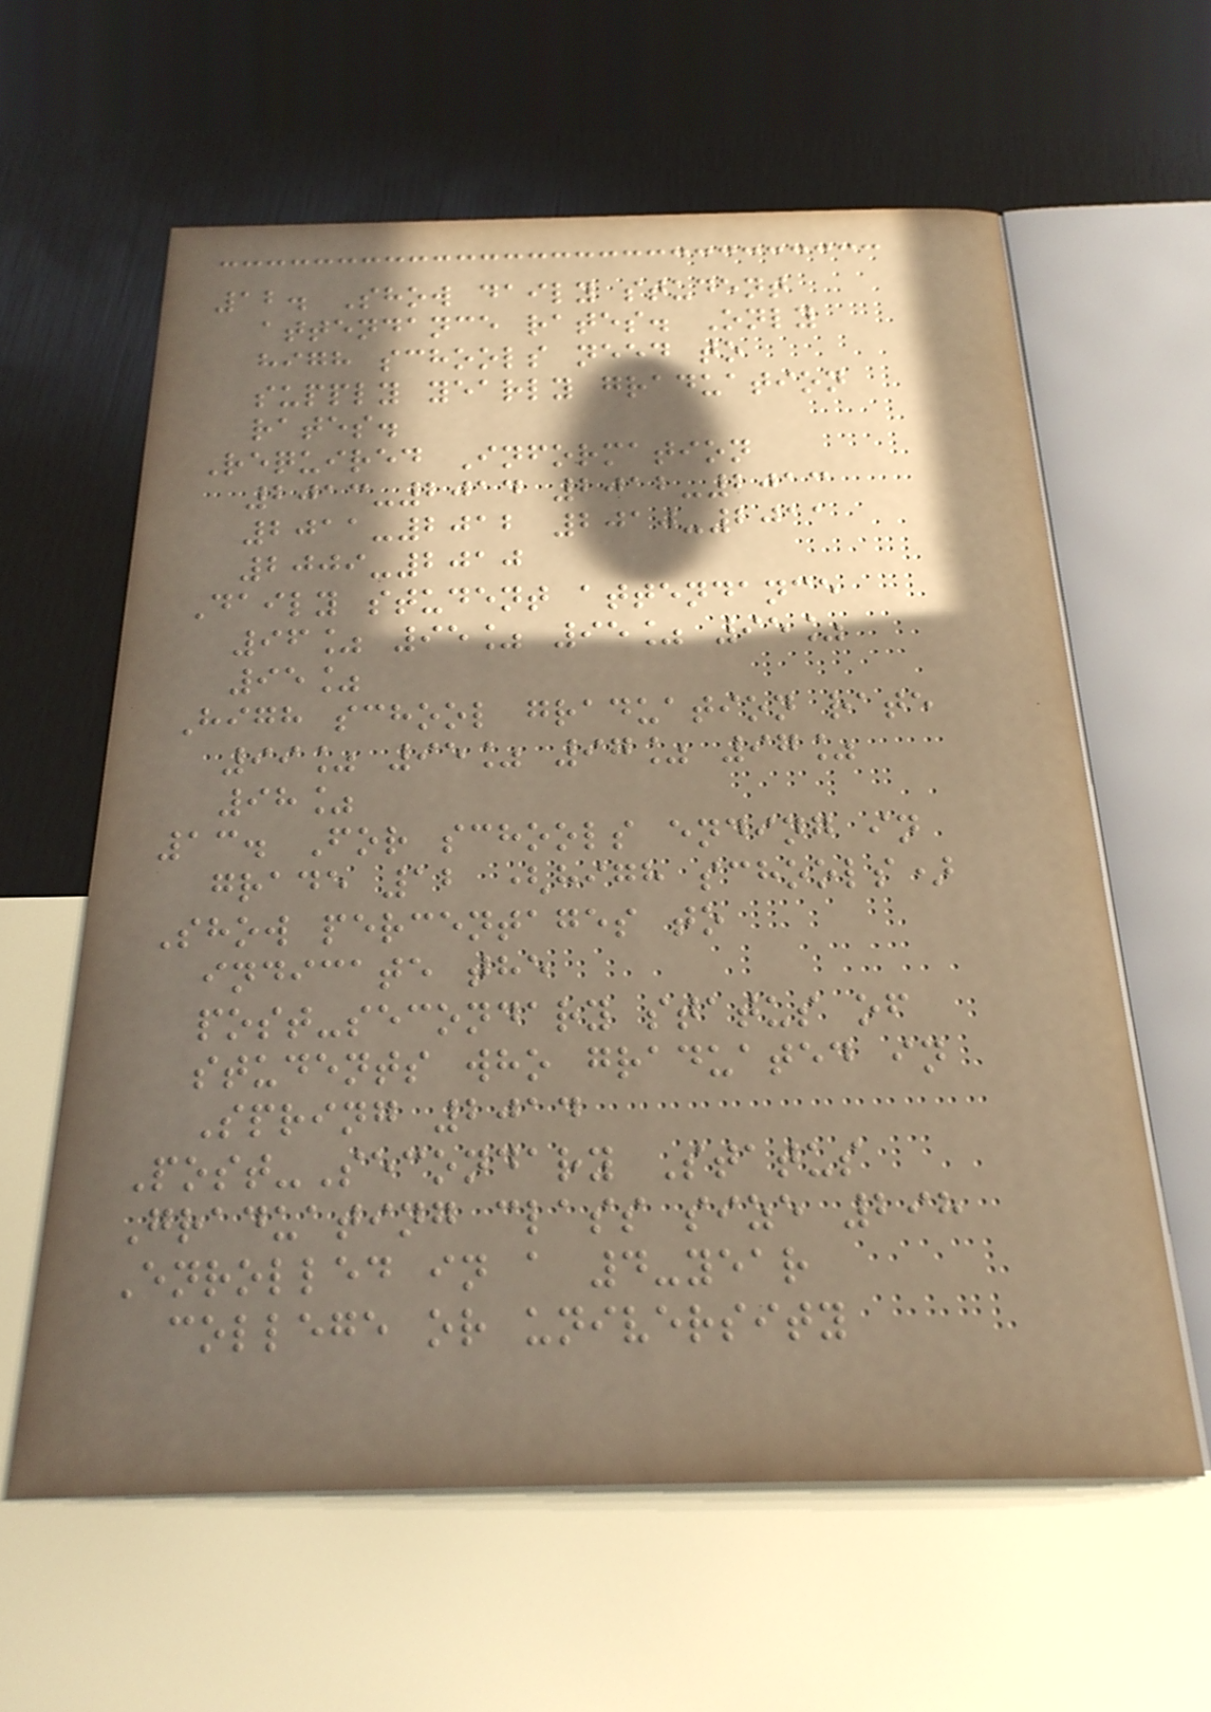12. Show daily student
attendance rates. Only
high schools need to
supply yearly graduation
rates.
Required Information
2013-2014 2012-2013
2011-2012 2010-2011
2009-2010
Daily student attendance
96% 95% 95% 95%
95%
High school graduation rate
99% 95% 97% 97%
98%
13. For schools ending in
grade 12 (high schools)
Show percentages to
indicate the
post-secondary status of
students who graduated in
Spring 2014
Post-Secondary Status
Graduating class size 298
Enrolled in a 4-year
college or university
